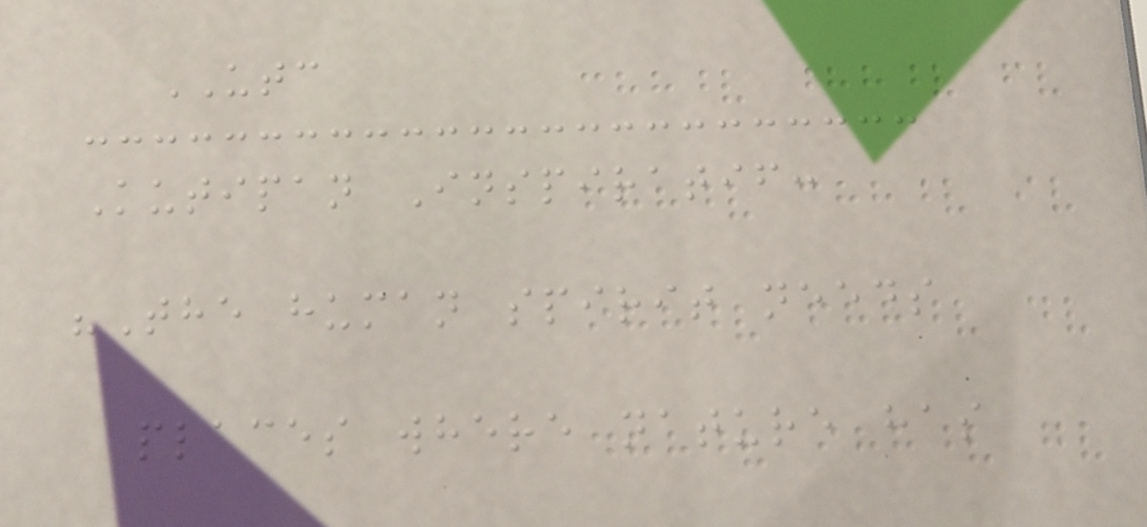UTC
Kutipan Inspiratif:
"The human spirit needs
places where nature has
